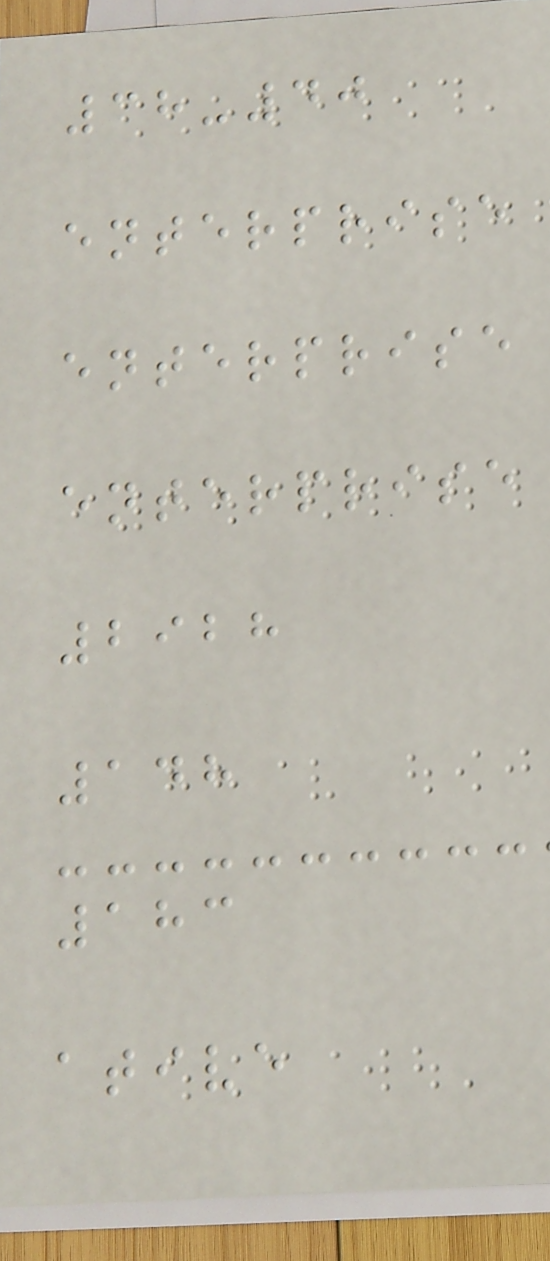38-40
enterprise
enterprise
enterprise
2928
148
183
ative
